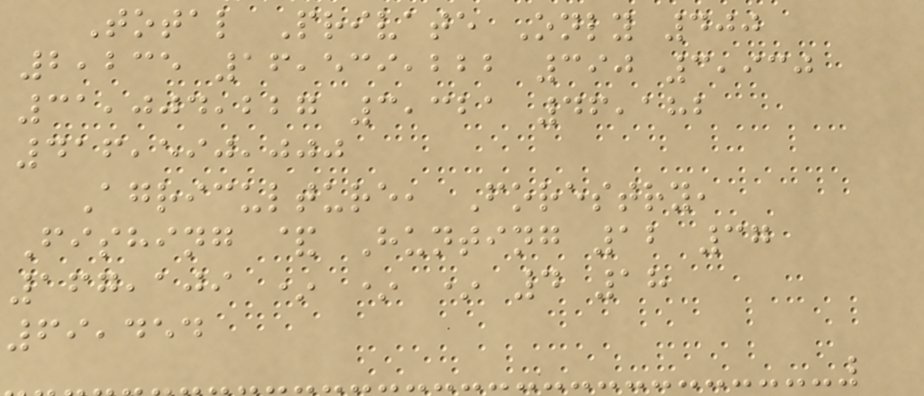Total Private Only 400
2,235 16,539,222 390 3,930
31,004,227 3,321 46,182
416,590,000
Agriculture, Forestry,
Fishing & Hunting 12 37
167,109 * * * 4 18
69,454
